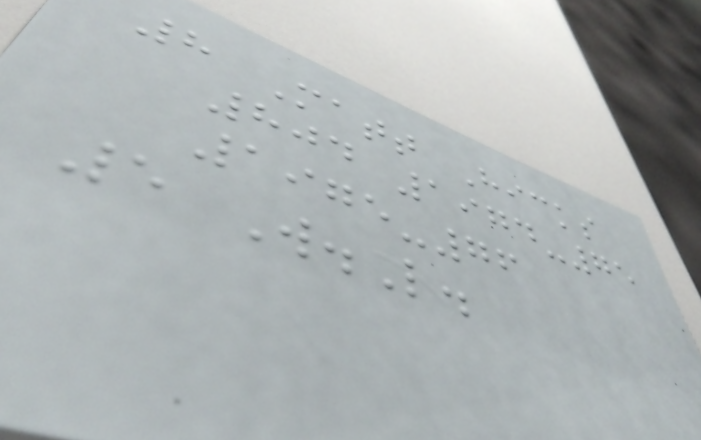8 Matt Hicks
804 1974-75
1975-76
5 W.L.
